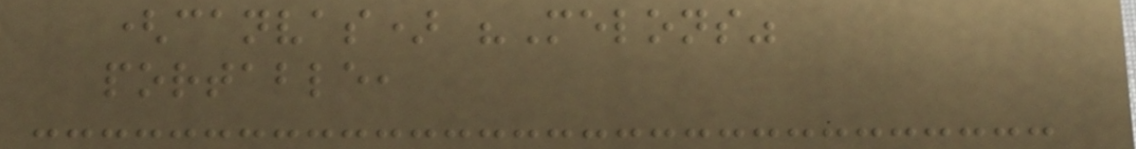(canvas) "Melons"
portable,
